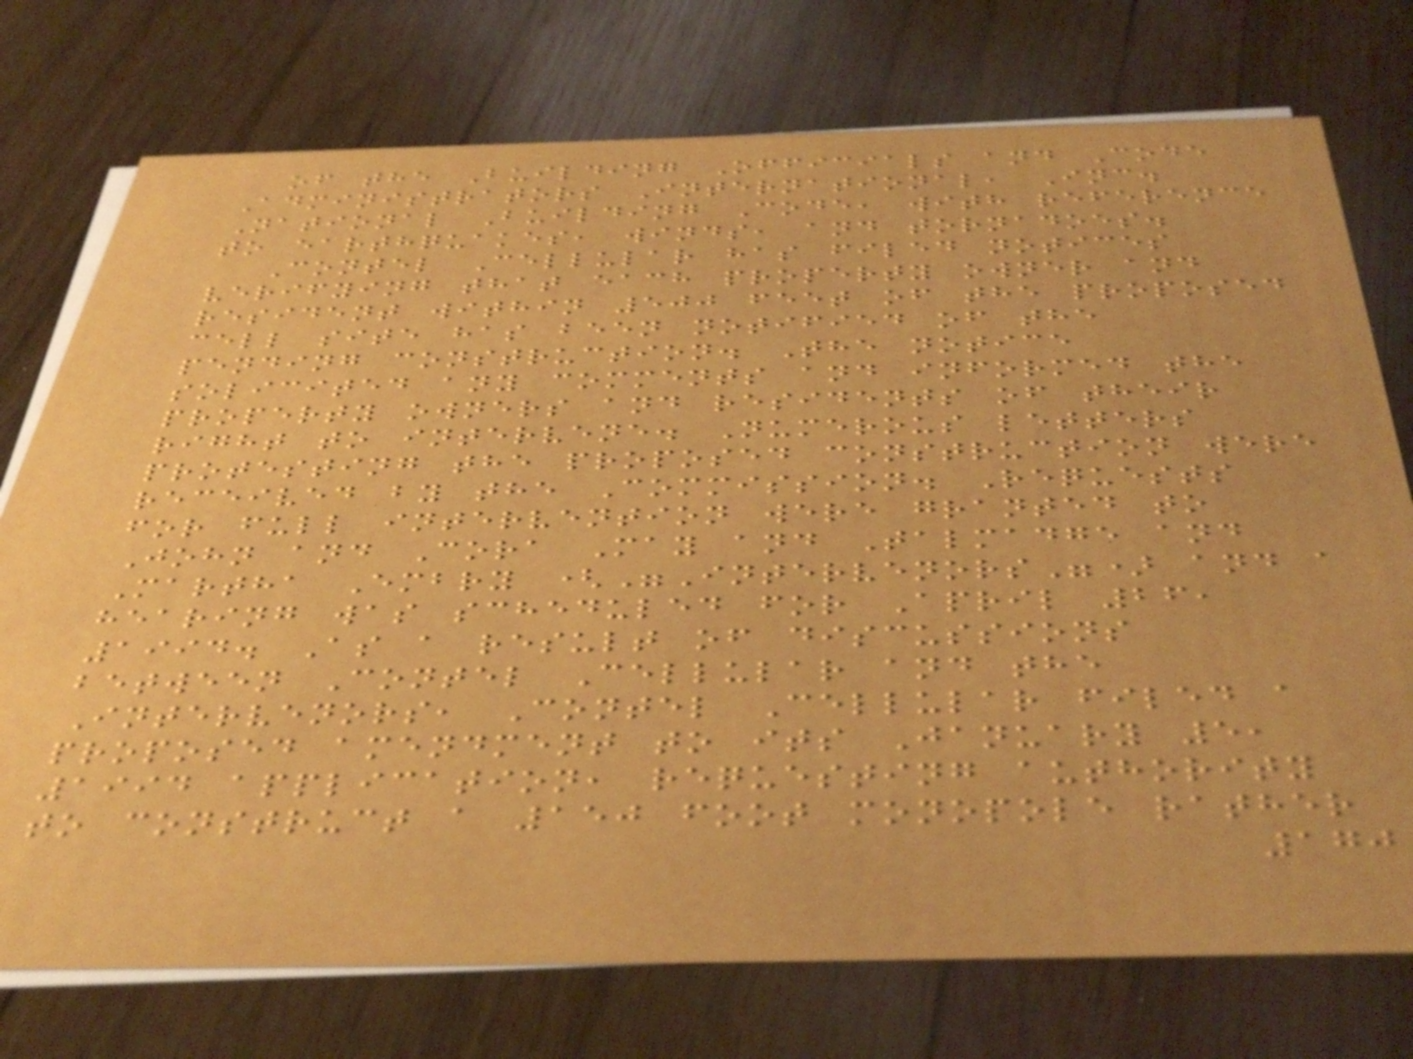of the Building Officials and Code
Administrators International, Inc.
National Building Code, with reference
to earthquakes, winds, and tornadoes.
Contel Cellular has filed notices
verifying that each property owner and
resident within 500 feet of the proposed
cell site has been notified of the
pending construction. The notice
solicited any comments and informed the
property owners and residents of their
right to intervene. Numerous letters
protesting the proposed construction were
received by the Commission. Requests
for full intervention were granted to
John and Cora May and Talmadge and
Martha Embry ("Intervenors") and a
hearing was scheduled for April 26,
1994. As a result of discussions
between Contel Cellular and the
Intervenors, Contel Cellular filed a
proposed amendment to its January 5,
1994 application, requesting authority
to construct a 150 foot monopole rather
170
